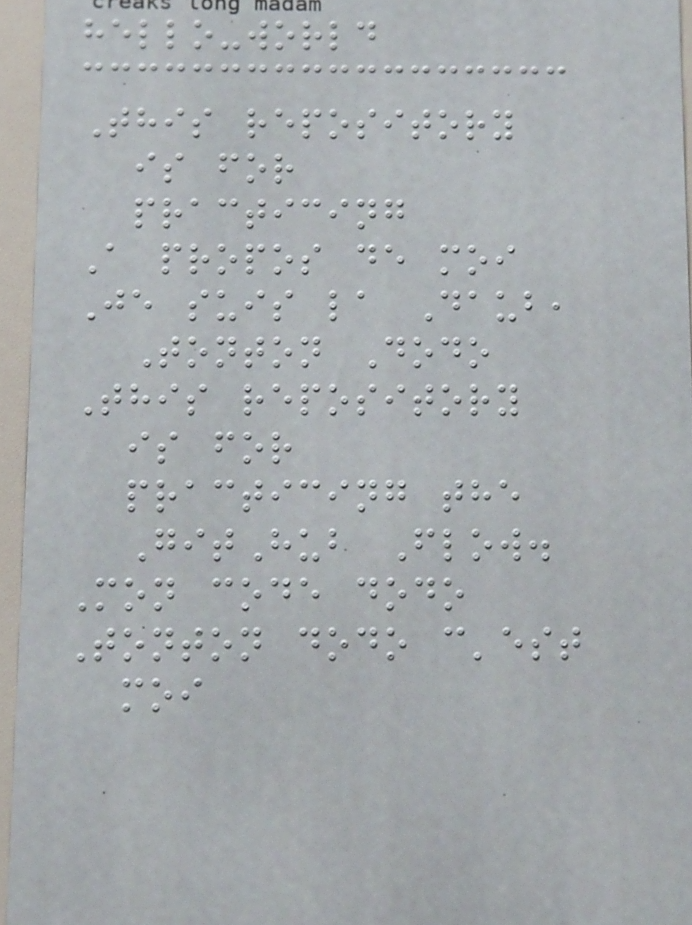hello-world
This repository
is for
practicing
A propos de moi
Je suis la Daub,
Tonton Dodo
This repository
is for
practicing the
GitHub Flow.
Mon code dodo
Tonton dodo c'est
moi
